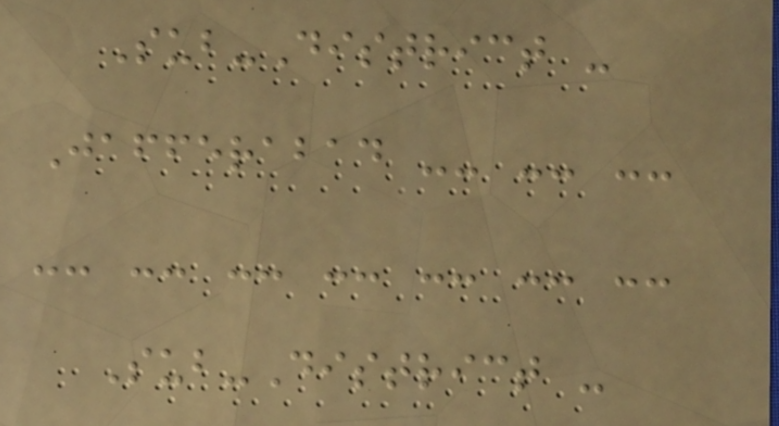Sub-District -
Jafferabad -- -- --
-- -- -- -- -- -- --
Sub-District -
